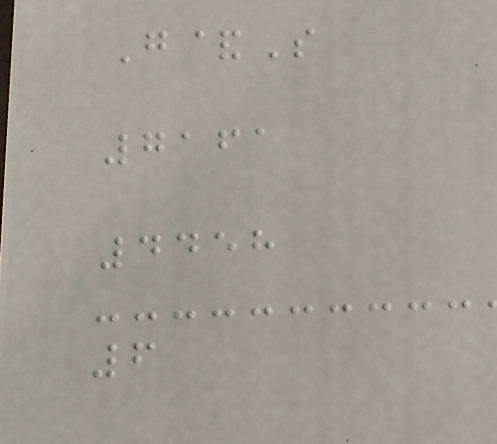G&S
7161
4458
6
